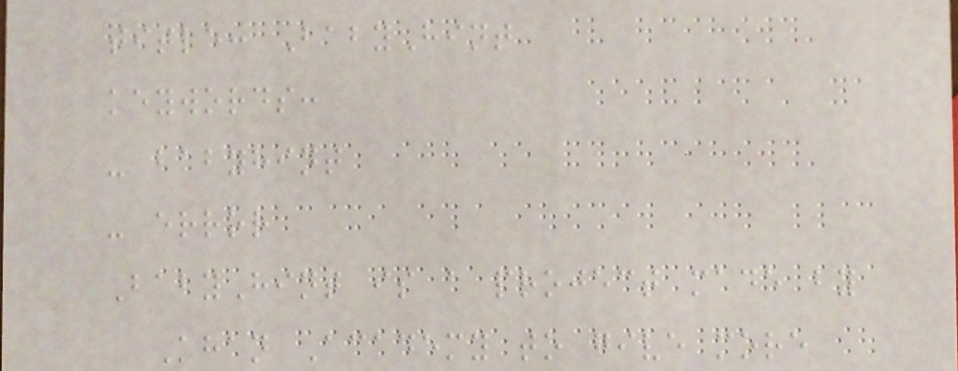title: BabyHint
keywords:
- babyhint
- error
BabyHint is a project made by
Khan Academy to give more
